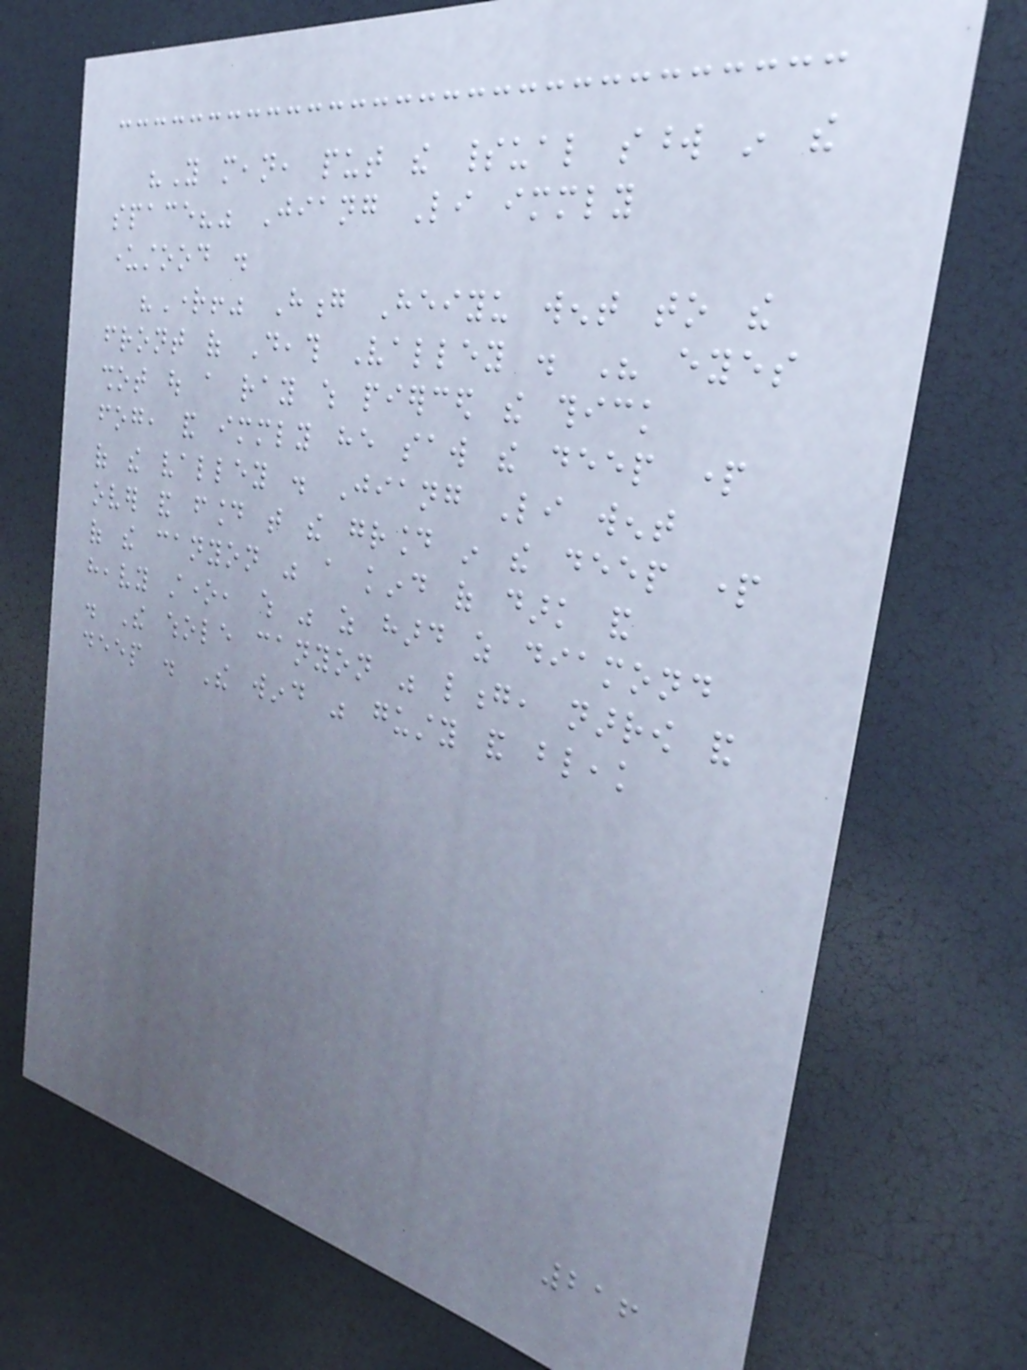"You mean, put the spiritual sword in the
space?" Jiang Li immediately
understood .
"Right!" Hong Heiyu went to the
front of Death Valley . His eyes
shot out a ray which pierced the thick
fog, and immediately he saw the deep part
of the valley . Jiang Li went
over and found that the ground in the deep part
of the canyon was a kind of dark and
heavy stone, which was as hard as diamond
. The whole canyon was long, narrow and
deep . The wind was gusty and bleak
216
